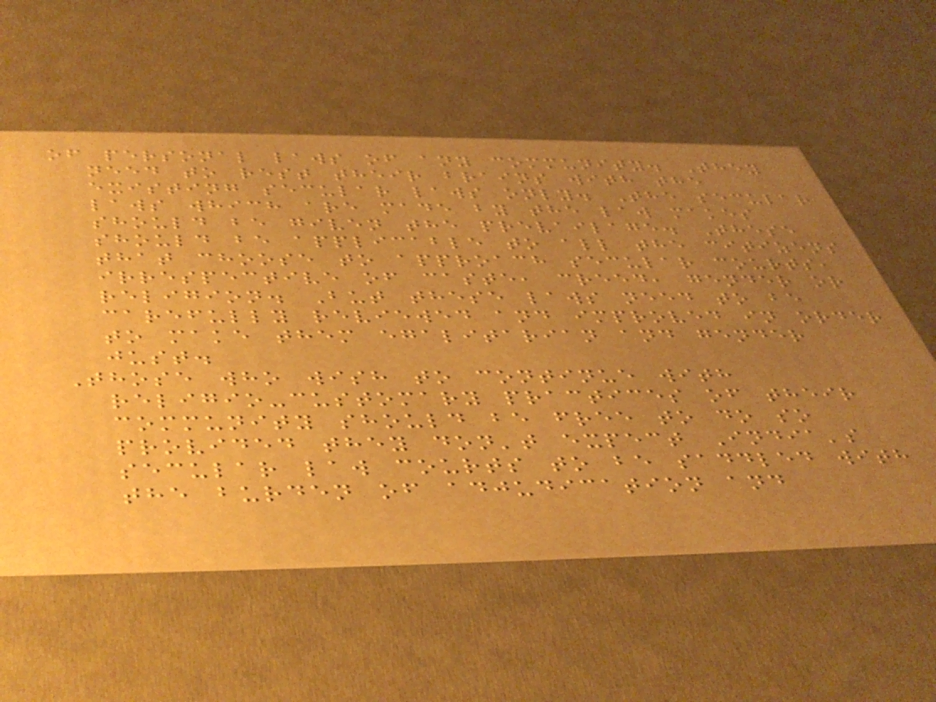of personal laws of any community. They
need to rest their brains with the
existing secular laws only. The secular
laws which are made by the law makes
should be given the prevailage. These
should be applicable to all the citizens
that choose to approach secular courts,
irrespective of caste, creed, gender or
religion. But these laws need to be
carefully reviewed and improved in order
to make them egalitarian and gender
just.
Those who wish to continue with
religio-customary practices of their
community should be free to do so
provided they don't expect India's
secular law courts to be saddled with
the burden of adjudication and
